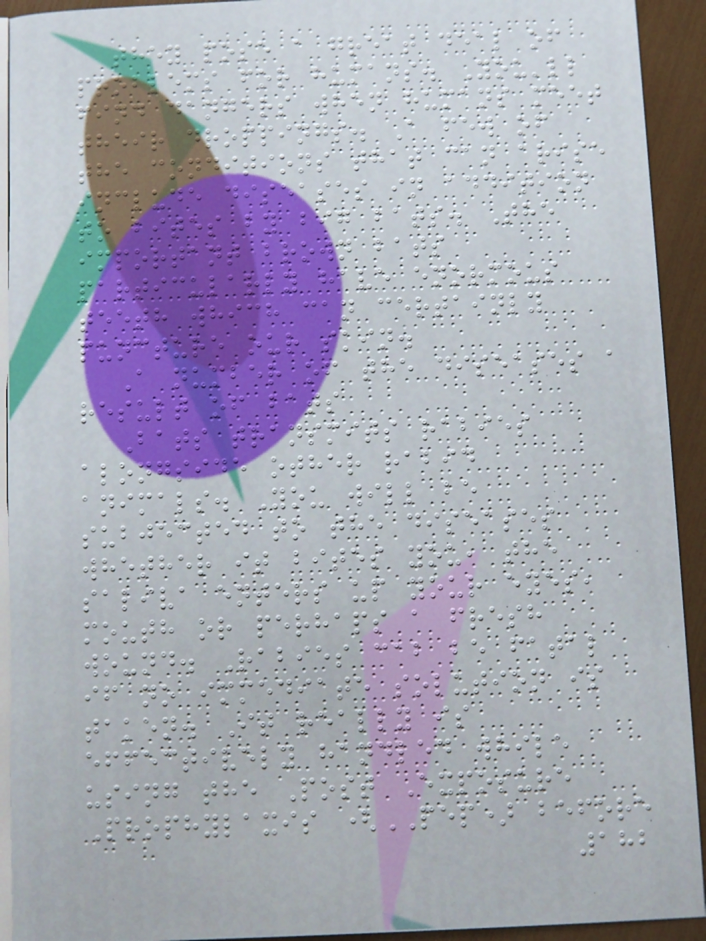they pose a great deal of
problems for humans. You'll
find dangers when humans meet
their droppings. A few of
the conditions that can arise
include diseases in addition
to bites by big bats. The
important brown bats
particularly have enormous
teeth which can certainly
puncture our skin.
A number of the diseases a
result of bats
Bats transmits rabies
alongside other rabid
animals. You will be
subjected to the diseases
whether it bites you, the
saliva enters up your eyes,
mouth or perhaps a fresh
wound. Rabies cab be fatal
if no immediate solution is
taken. It really is
effectively handled while
using the Post Exposure
Prophylaxis (PEP) before
182
